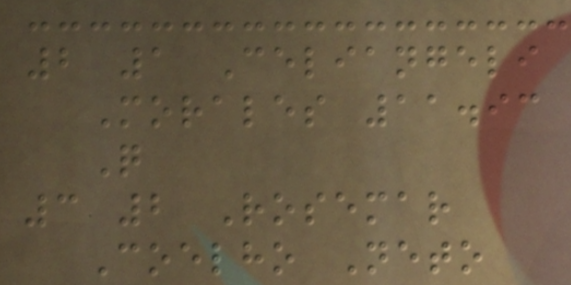2 1 Celiangeli
Morales 11.93
Q
3 2 Rosemar
Coelho Neto
